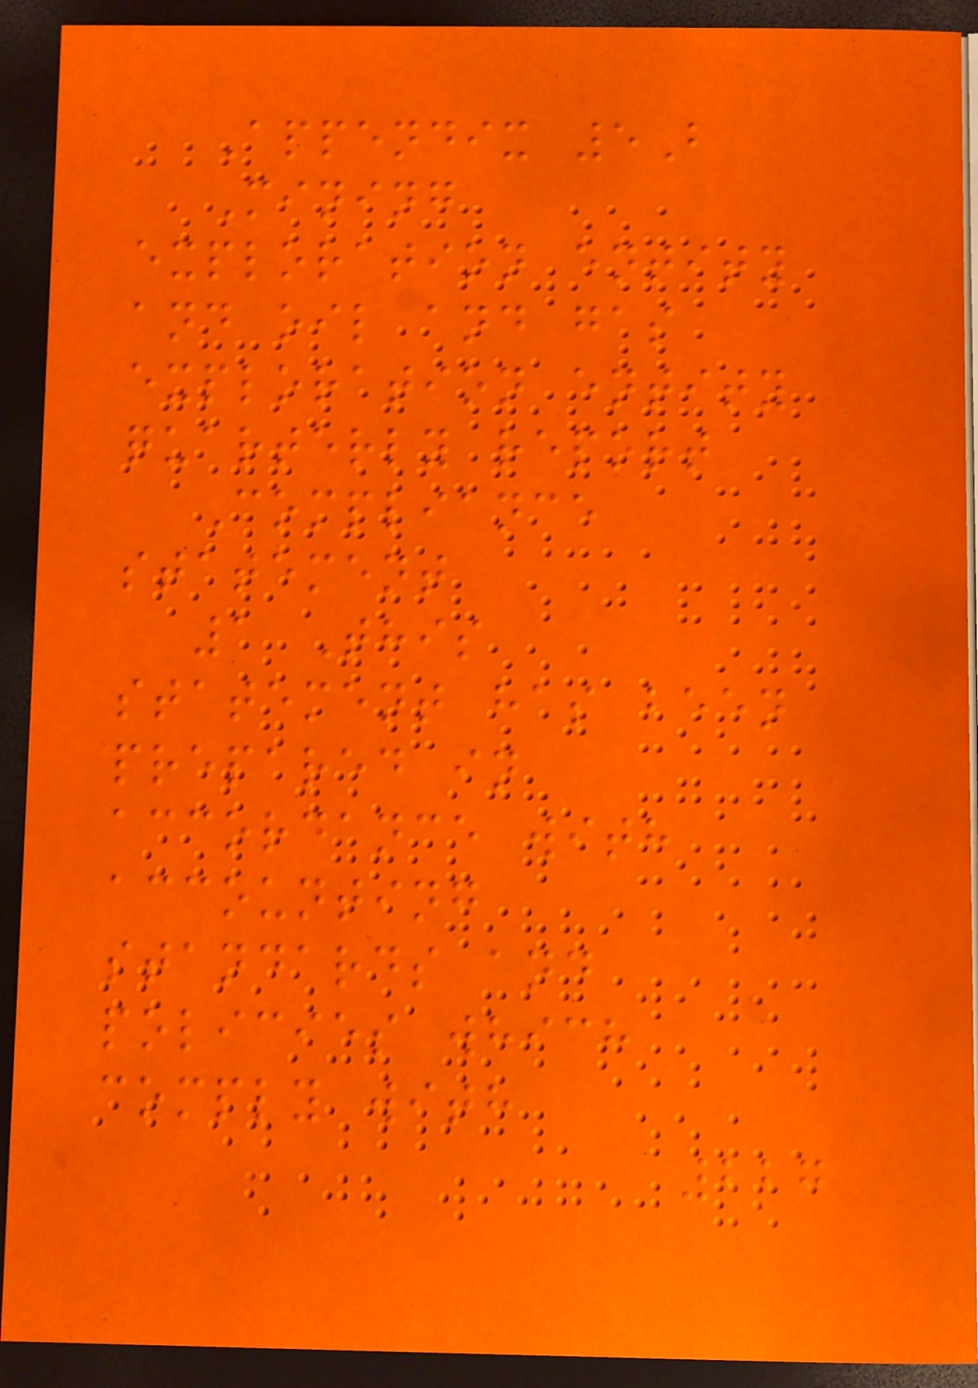Appendix 5B
Mining
exploration entity
and oil and gas
exploration entity
quarterly report
Compliance
statement
1 This
statement has been
prepared in
accordance with
accounting
standards and
policies which
comply with
227
